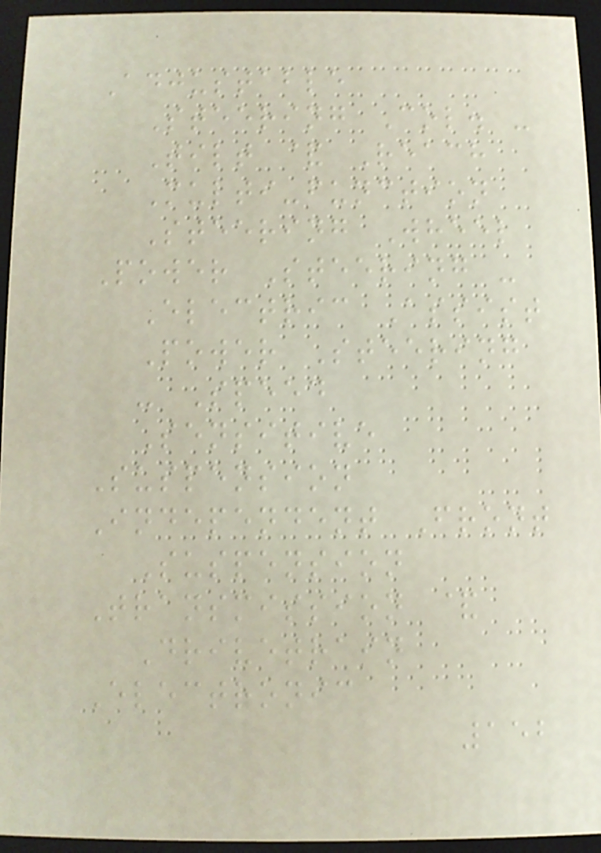Adjustable
Steering Col. -
Tilt & Reach
Multi-function
Steering Wheel
Power Steering -
Electric Assist
Power Steering
- Speed
Sensitive
Suspension
Independent Front
Suspension
Transmission &
Drivetrain
Electronic
152
